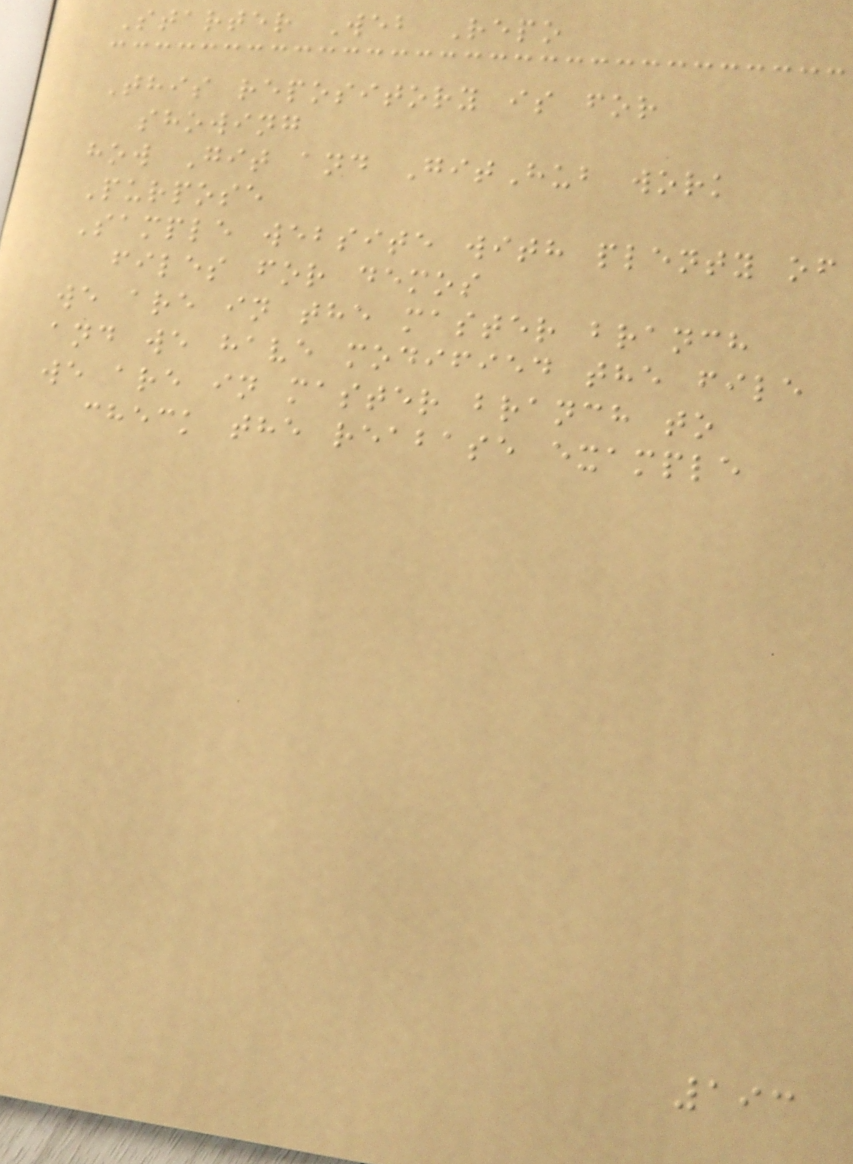Starter Web Repo
This repository is for
showing
how Git and GitHub work
Purpose
Sample website with plenty of
files for demos
we are in the master branch
and we have modified the file
we are in master branch to
check the reabase example
193
